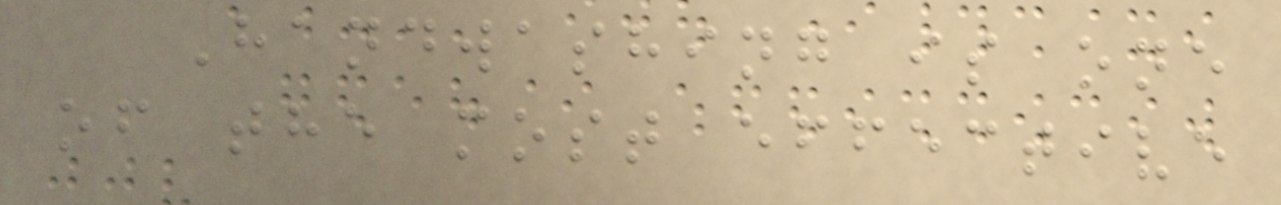Handwashing is one
of the most effective
